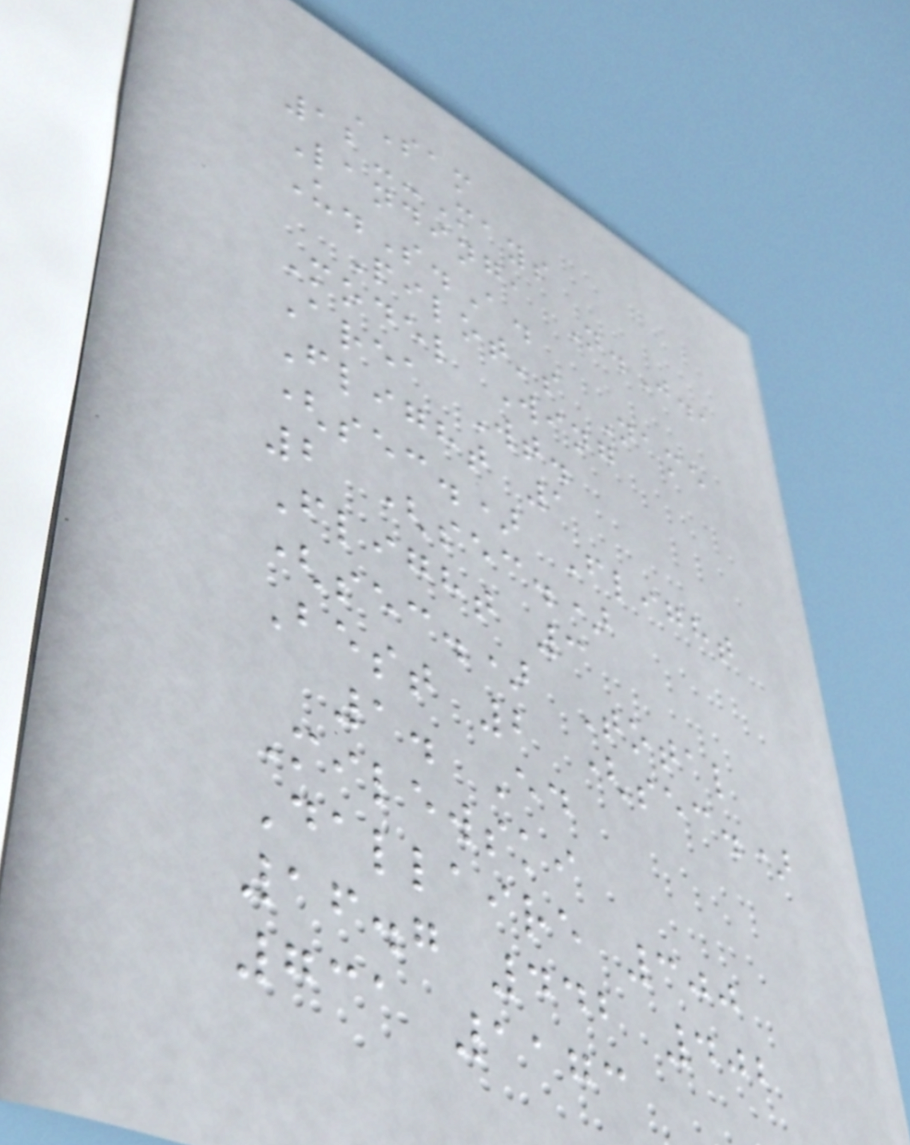SAM
12--Mays
Landing, N.J.,
U.S.A.
Pilot's Name
Model Wing
Area Wt.
Flight 1
(sec.) Flight
2 (sec.)
Flight 3
(sec.) Total
Best 2 (sec.)
1. Ed
Milewski
Dallaire 300
16.7 442 402
731 1173
